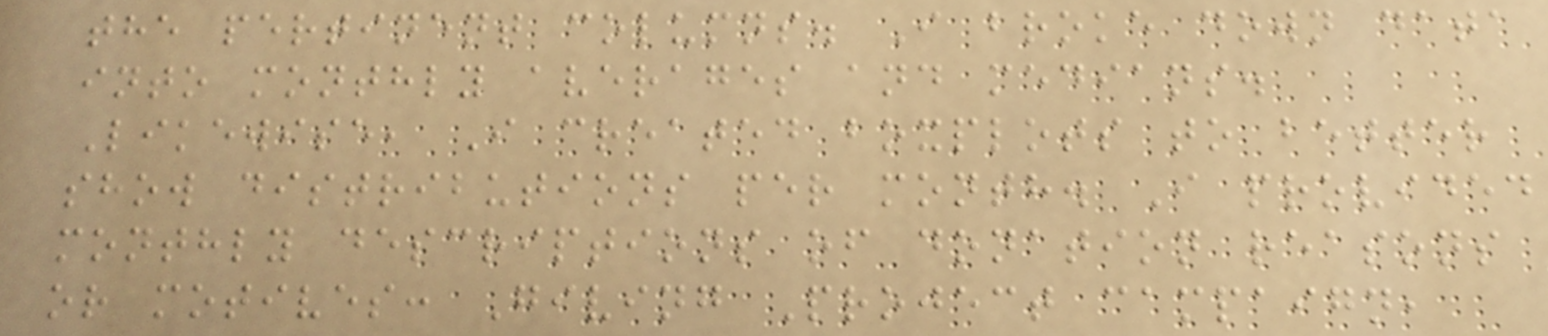the pertinent columns. I broke down data
into monthly averages and medians.
Likewise, I created boxplots to better
show distributions per month. I provided
monthly descriptions of donation reasons
or motives: Giving Project campaign,
